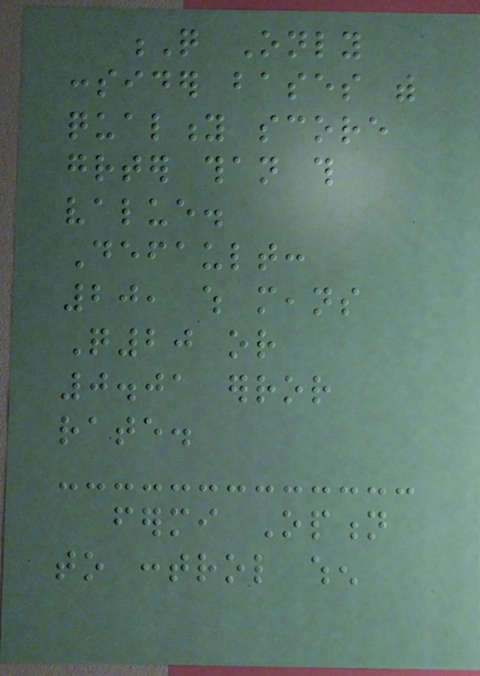Q Only
consider bases with
quality score
greater than this
value.
Default:
20, which means
Q20 or
0.01 error
rate.
fermi Option
to control when
